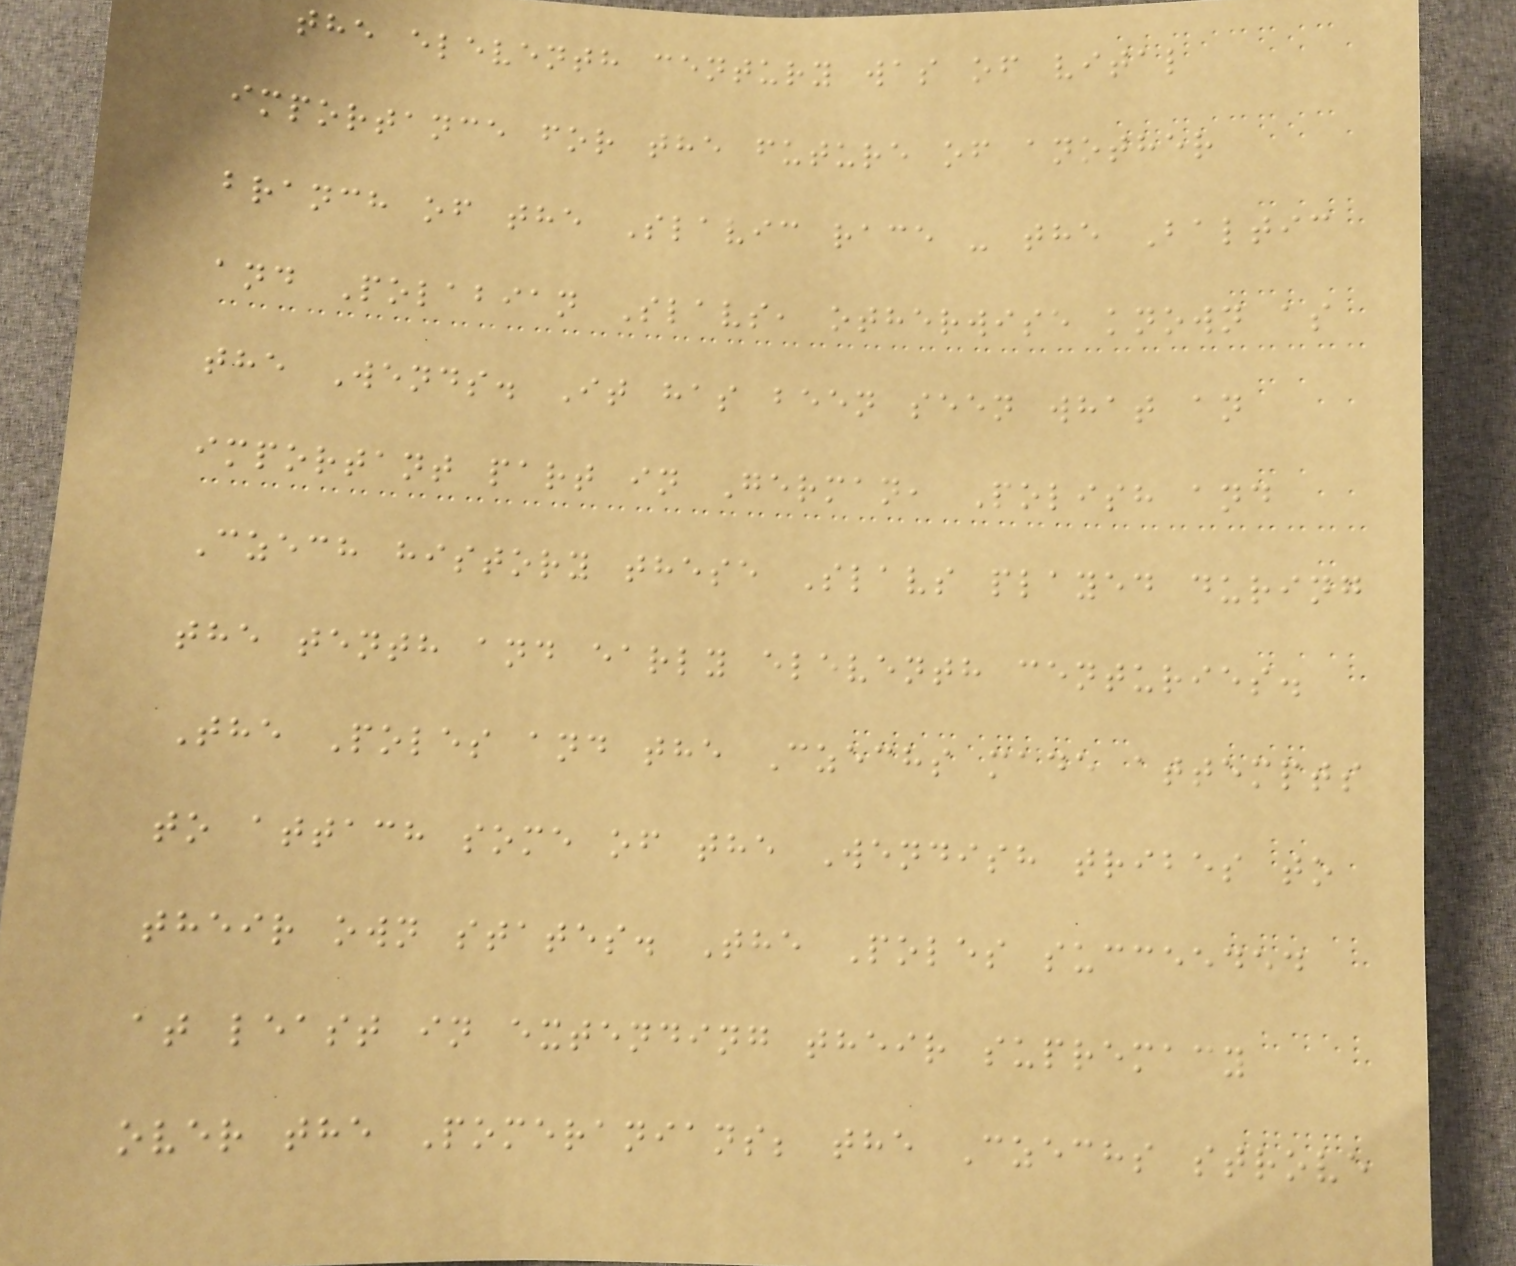the eleventh century was of vital
importance for the future of another
branch of the Slavic race - the Baltic
and Polabian Slavs, otherwise known as
the Wends. It has been seen what an
important part in German, Polish and
Czech history these Slavs played during
the tenth and early eleventh centuries.
The Poles and the Czechs made attempts
to attach some of the Wendish tribes to
their own states. The Poles succeeded
at least in extending their supremacy
over the Pomeranians; the Czechs strove
